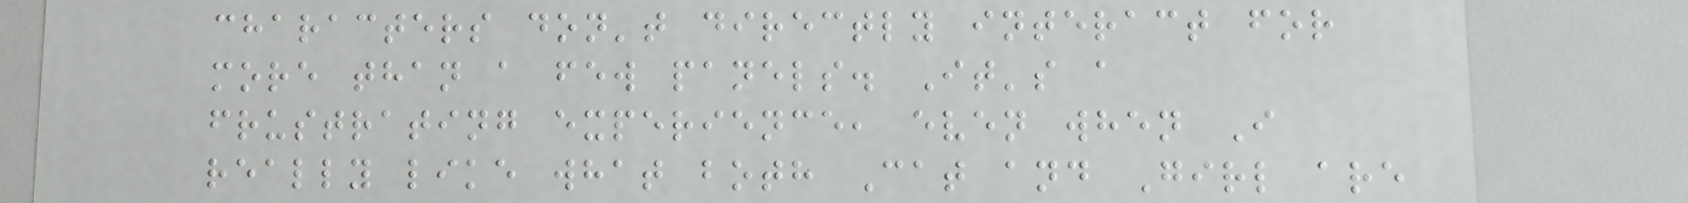characters don't directly interact for
more than a few panels. It's a
frustrating experience, even when I
really like what both Cat and Girl are
